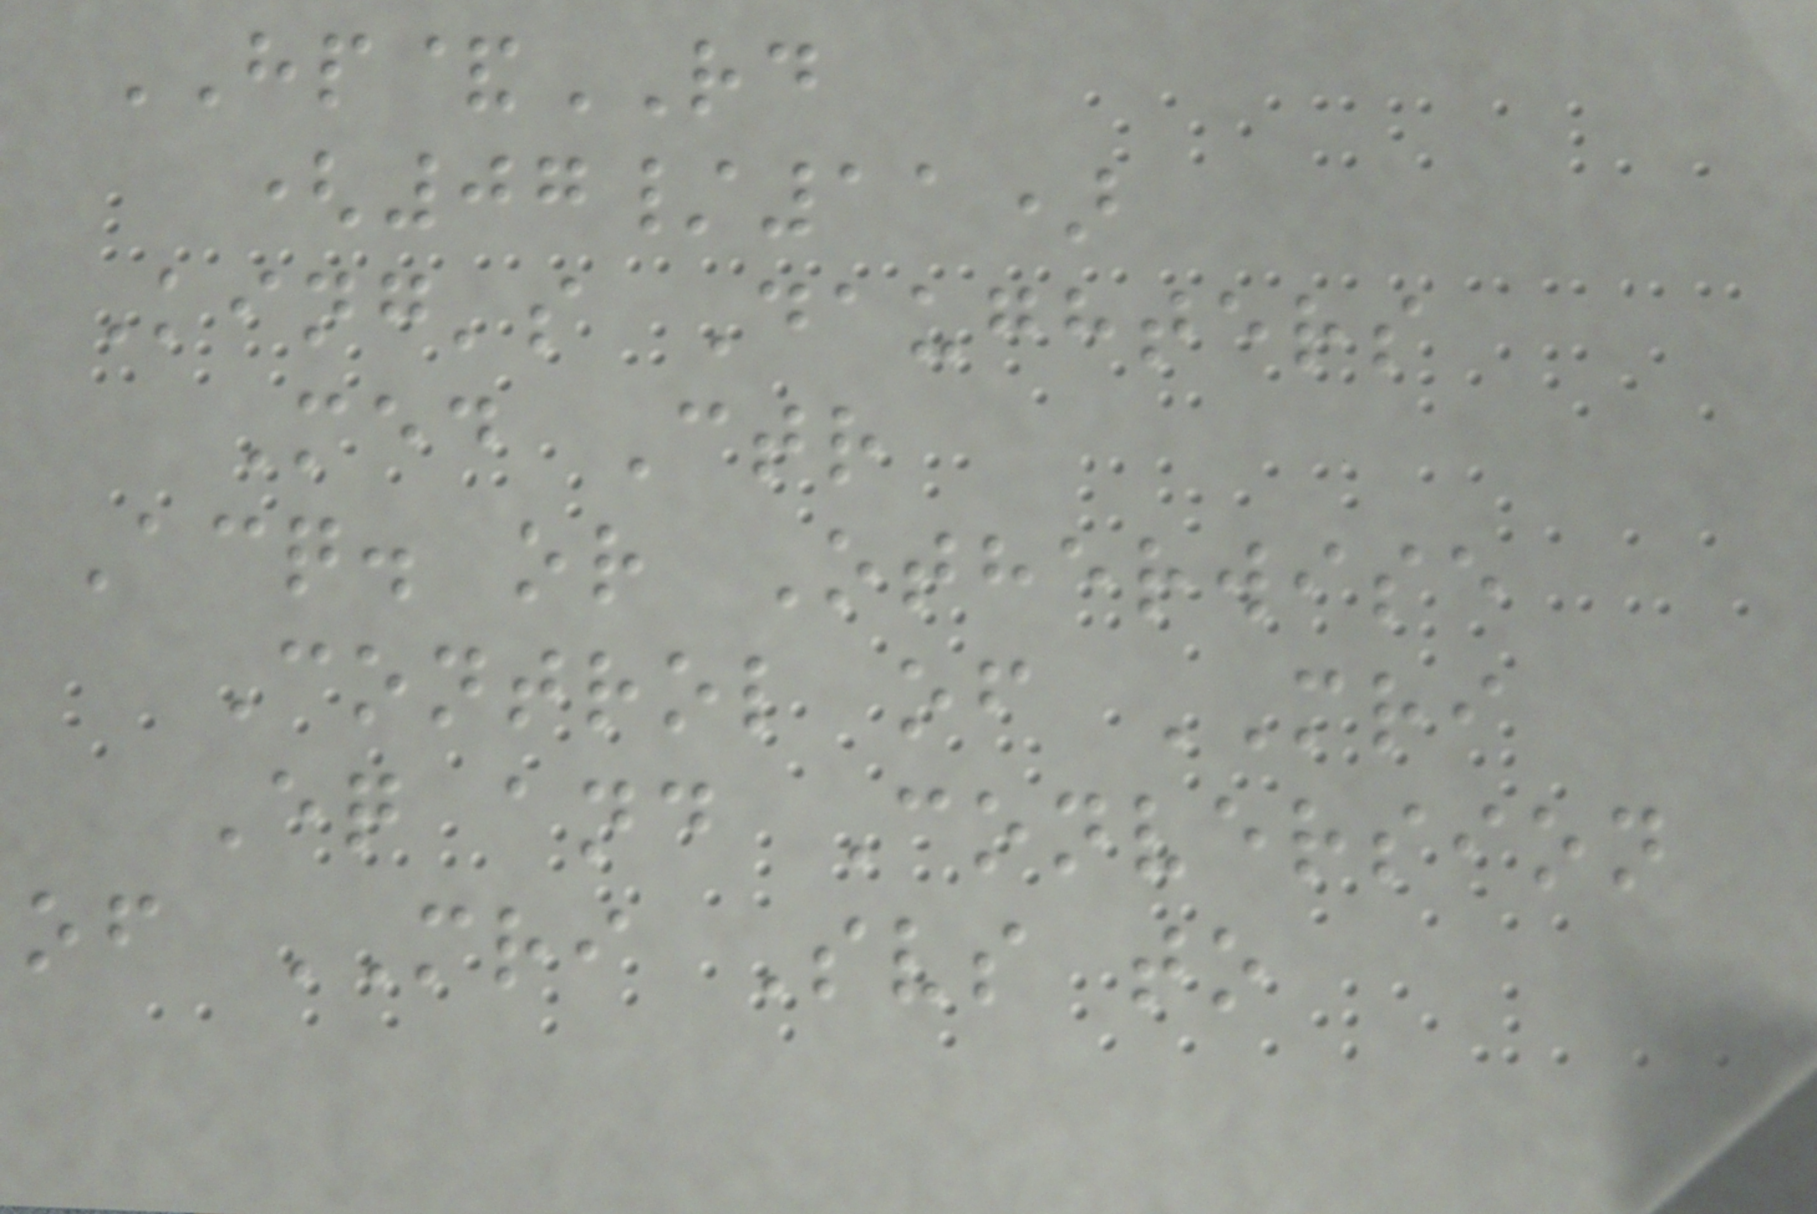HP&RD
(07/11)
King's Daughters
Med Ctr
Acq. or Otherwise
Control of MRI
Eq and Conversion
of MRI Svs to
